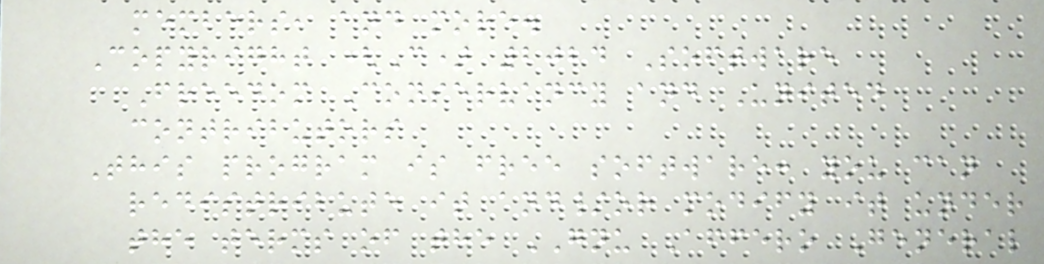members, and more.
Copyright (C) 2024 Software
Freedom Conservancy and United
contributors
This program is free software: you can
redistribute it and/or modify it under
the terms of the GNU Affero General
